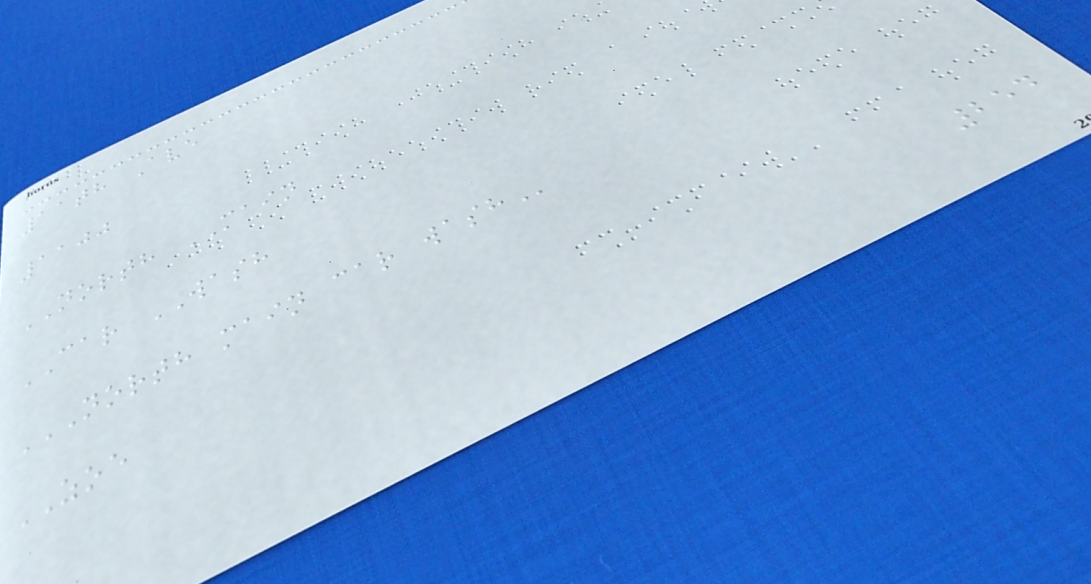11th Ave
1100
NORTH MAIN
CAR WASH
NORTH MAIN CAR WASH
ZOE
254
